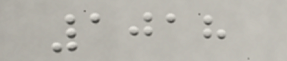1018
